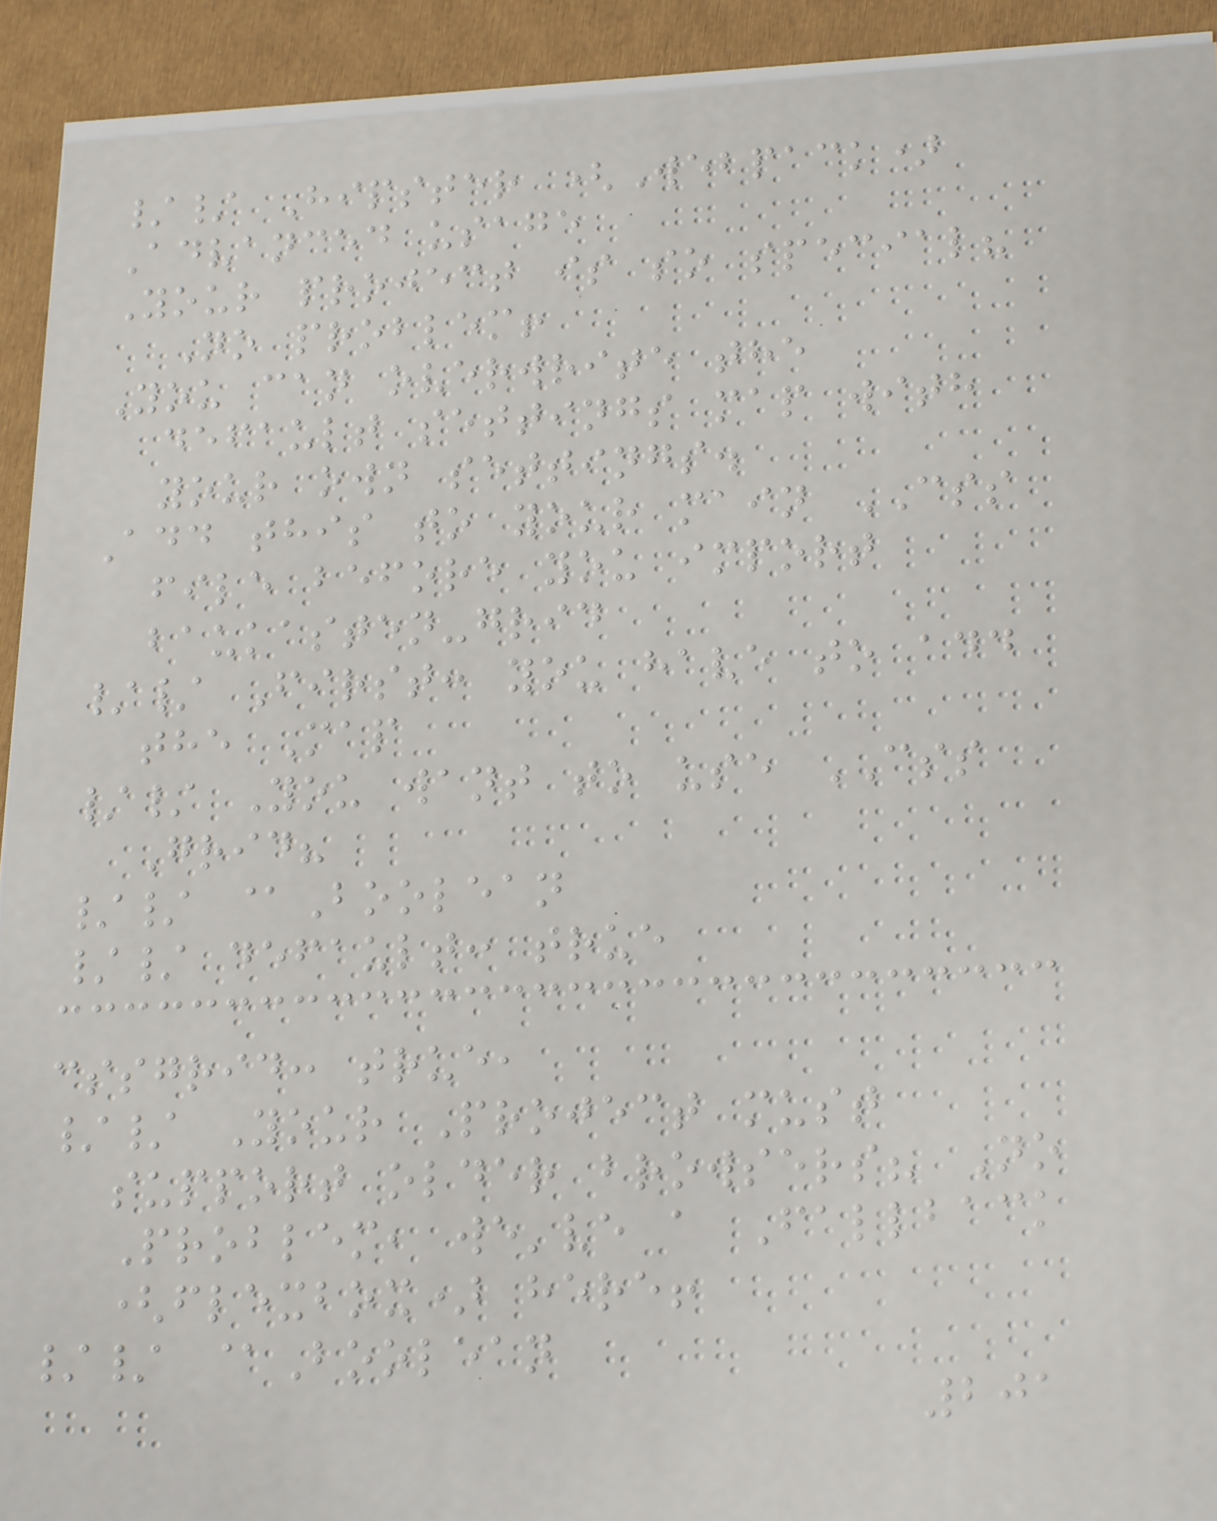// Hipster (Webpack)
Advanced usage
Your project is so special?
No problem!
You can overwrite the
default settings map with
your own settings.
Add this to your main CSS
file before you import
baukasten-grid
// First: you have to add
the Map
// You want to use CSS
Grid?
// @Boolean
// default: true
cssgrid: true,
// Your Project must
support older browsers? No
Problem, we've a Fallback
(flexbox) here!
// @Boolean
201
